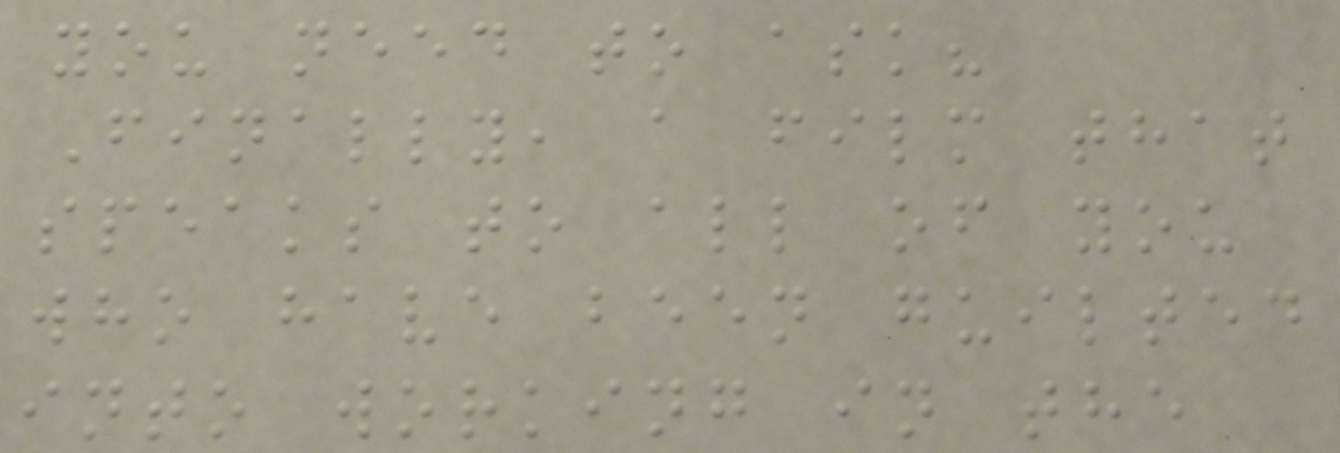you need to ask?
Finally, a film that
speaks to all of you
who have been guilted
into working in the
